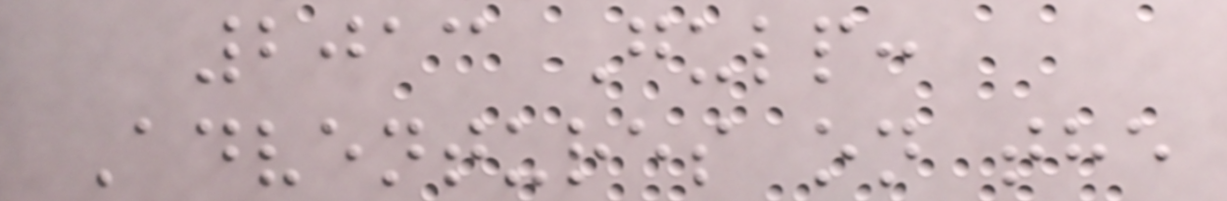2013 Gulp:
Adventures on the
